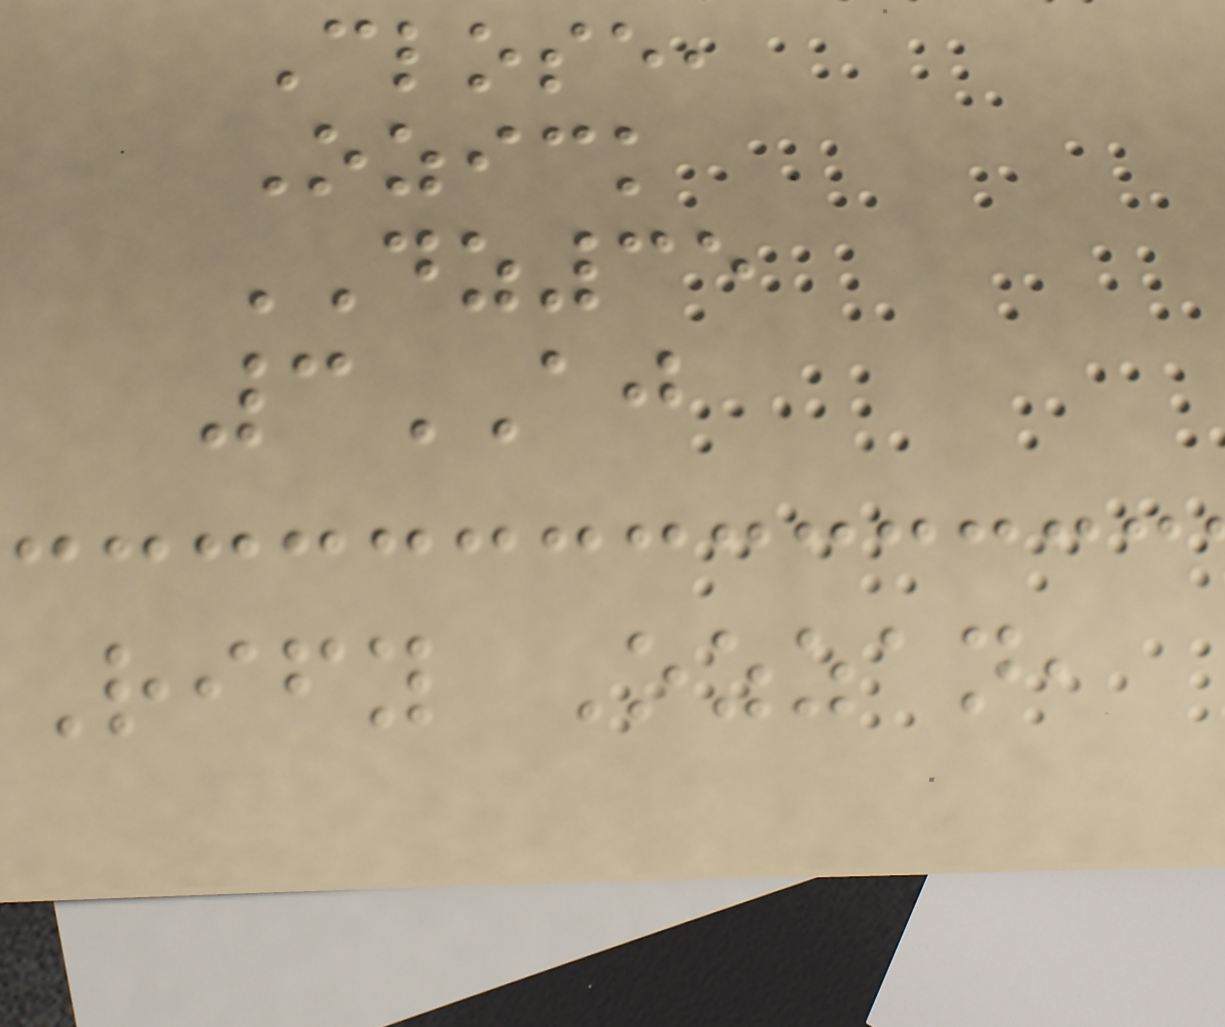Close,
Ozick
DZ35
3AJ
Rify Ozzan,
